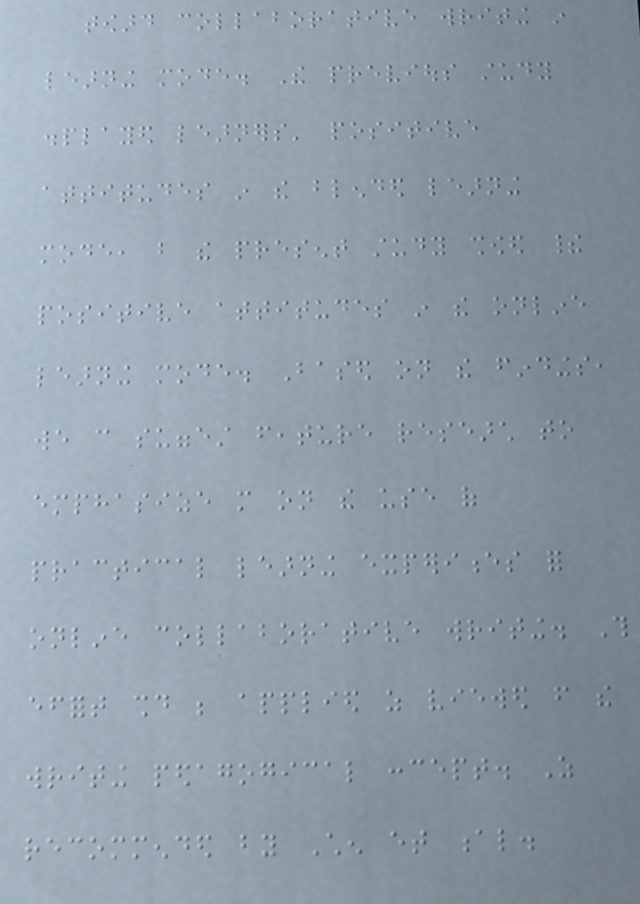toward collaborative writing in
learning mode. The previous study
displayed learners' positive
attitudes in the blended learning
mode, but the present study showed their
positive attitudes in the online
learning mode. Based on the findings,
we can suggest feature research to
emphasize more on the use of
practical learning experiences for
online collaborative writing. This
effort should be applied as viewed from the
writing pedagogical concept. As
recommended by Chen et al.
